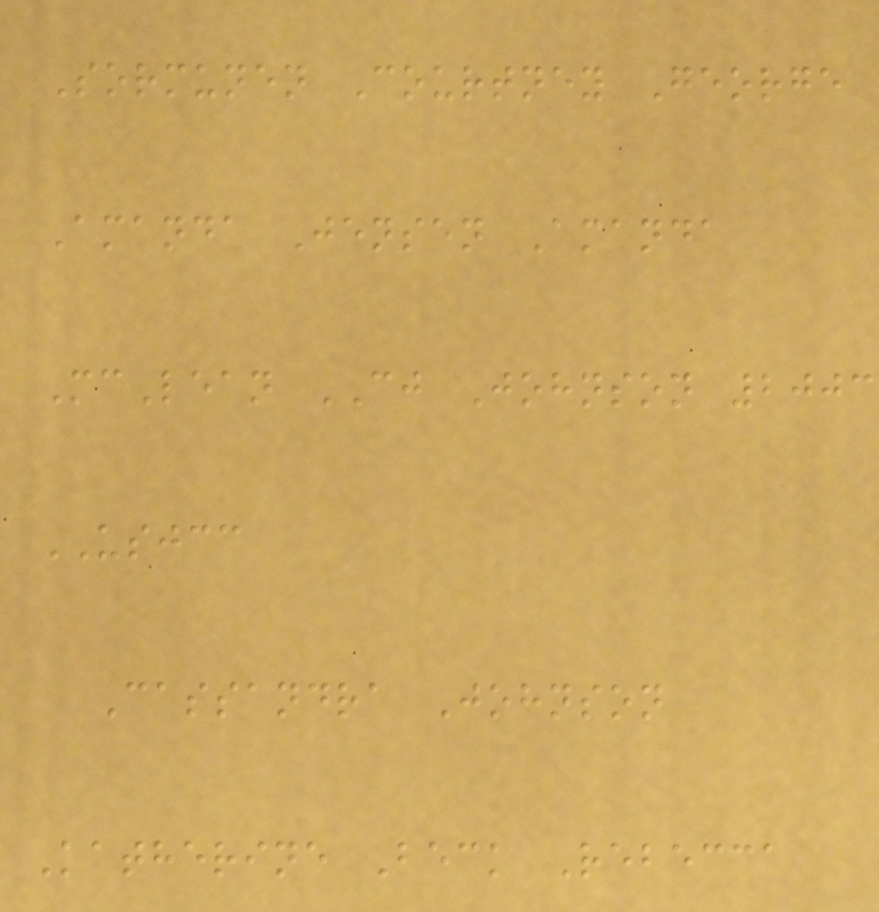Sormunen Courtney George
Amanda Jensen Amanda
McLean CJ Johnson 2003
USJCC
Cassandra Johnson
Katherine Beck Rebecca
